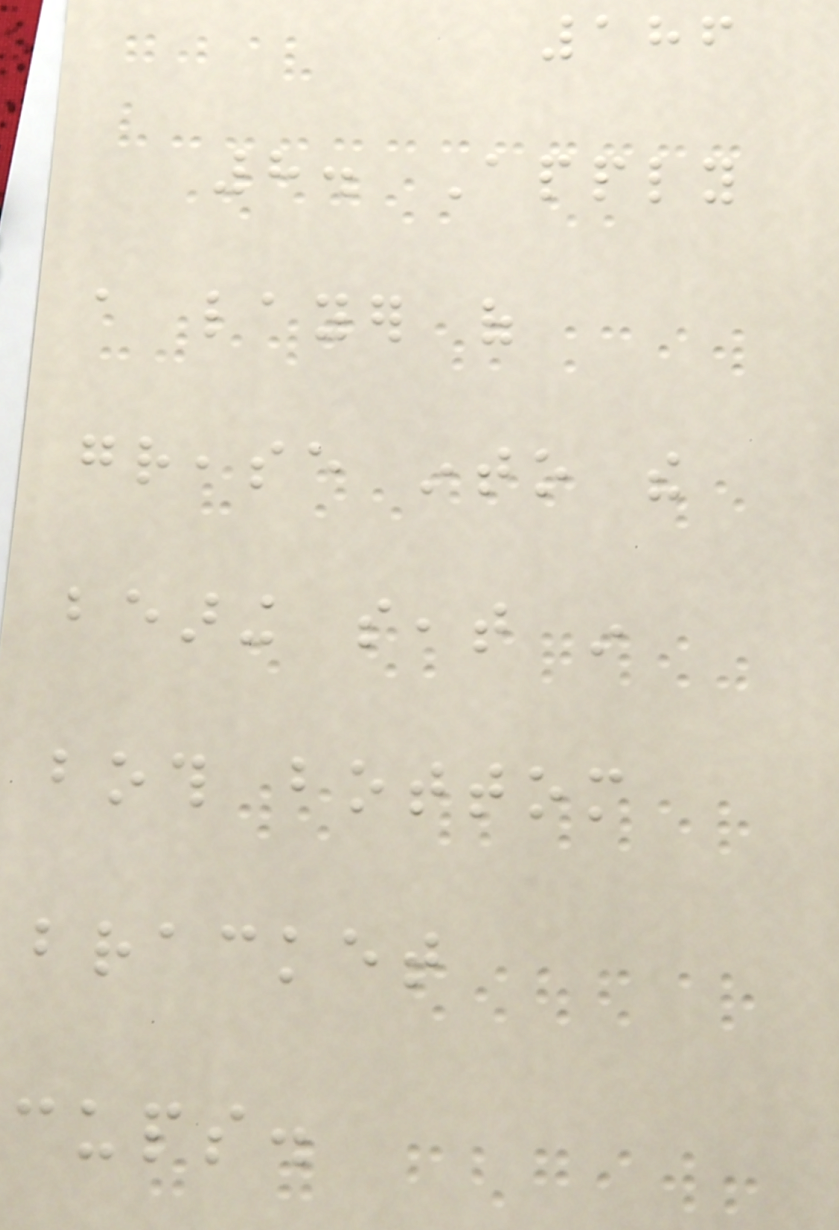186
8. Apply
a layer of
grease into the
bearing seat in
both bottom
bracket
cups.
